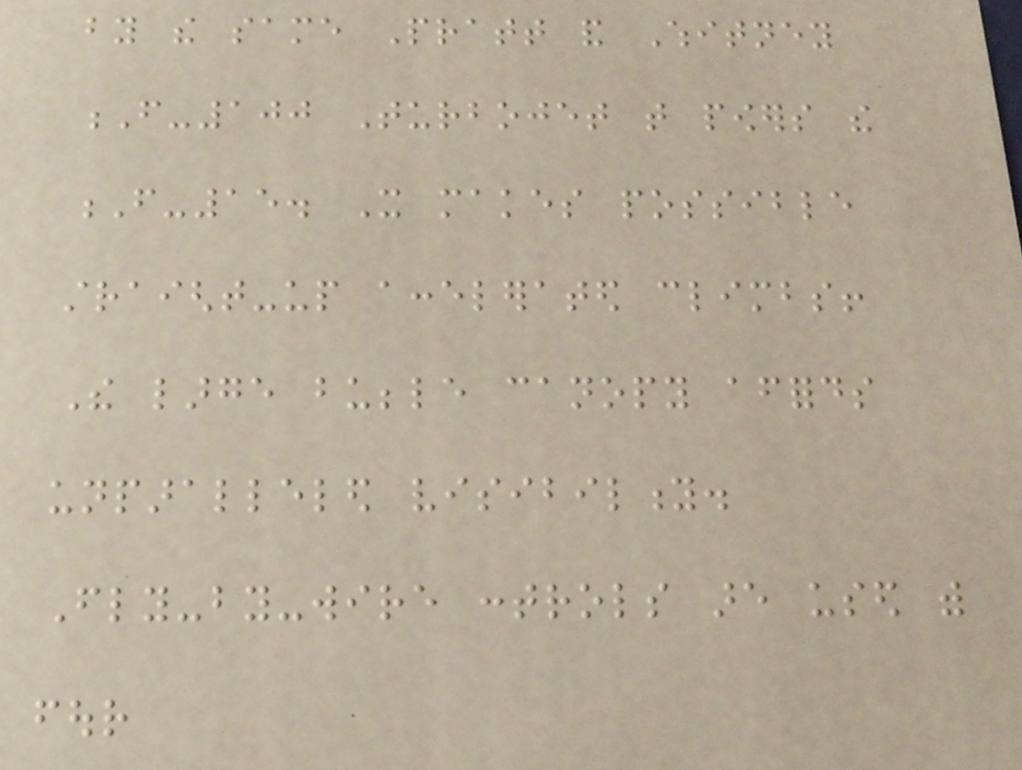by the same Pratt and Whitney
F-100 Turbojet that powers the
F-15. It makes possible
straight-up accelerated climbs!
The large bubble canopy affords
unparalleled visibility.
Fly-by-wire controls are used with
four
